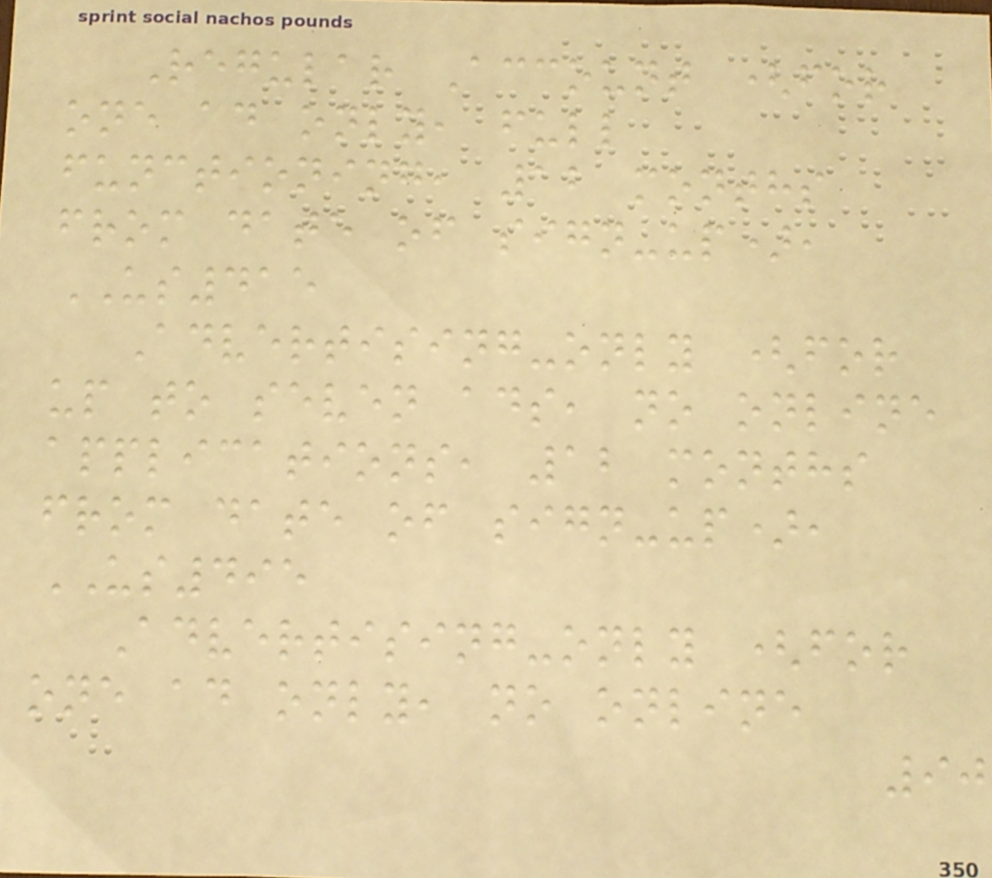Regular Account (for
one ad only, full
functioning, 12 months
from date of sign-up),
US415
Advertising-only (for
up to seven ads, no online
applications, 12 months
from date of sign-up),
US495
Advertising-only (for
one ad only, no online
90
